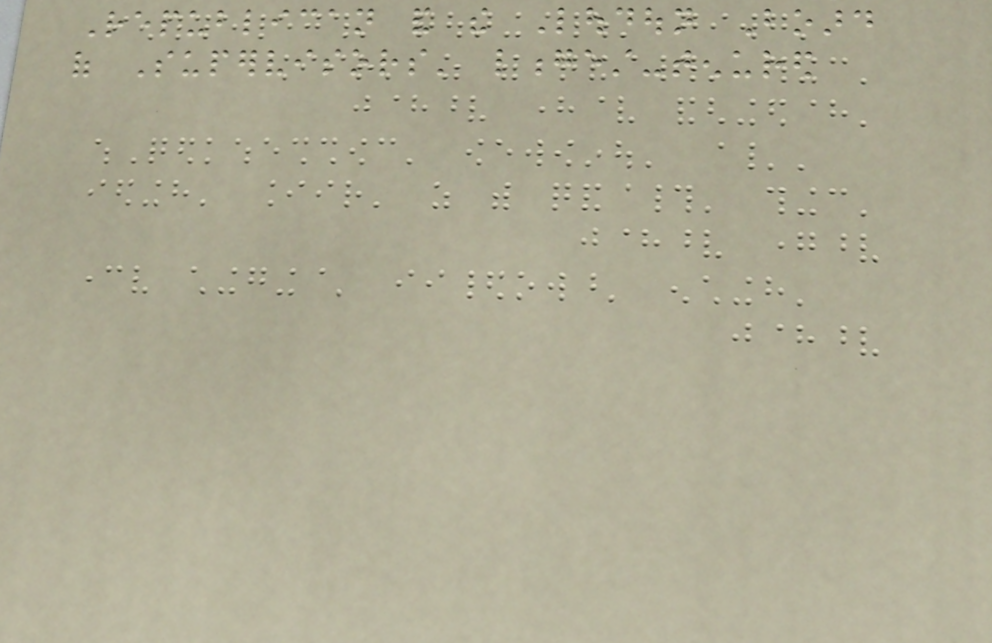Republican and the Loudoun Board
of Supervisors' longest-tenured
